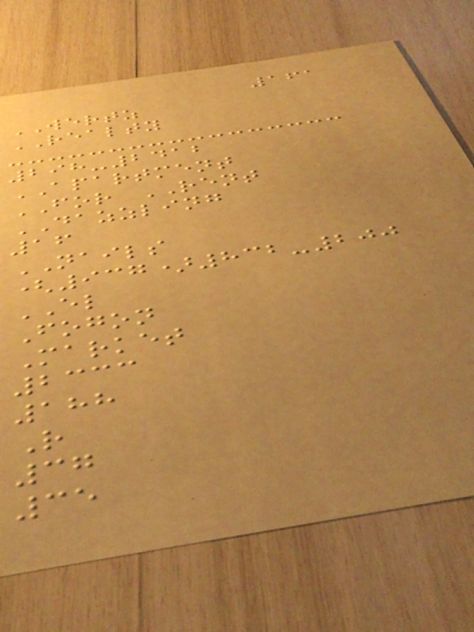161
WERTZ
REALTY
298-2412
APARTMENT
FOR RENT
DAZZLING
16
NAILS
(937)832-200
EL
Fogon
Market
2333
188
R
37
35
